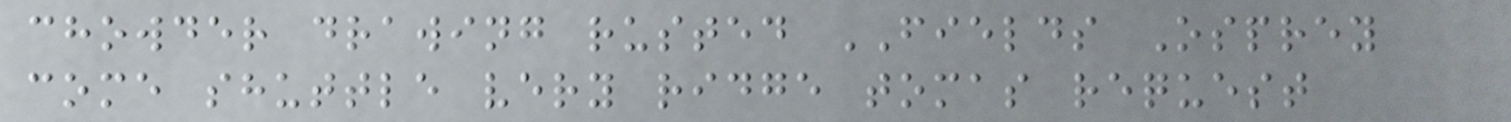chowder drawing rusted FIELDS Osprey
come shuttle very ridge tomas request
